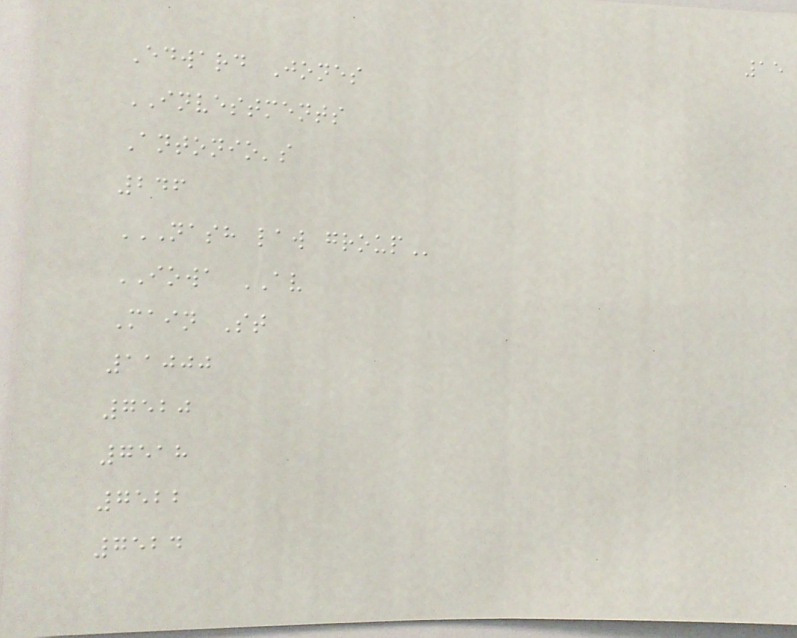15
Edward Jones
INVESTMENTS
Antonio's
246
NASH LAW GROUP
IOWA AV
Main St
11000
7520
7518
7522
7524
